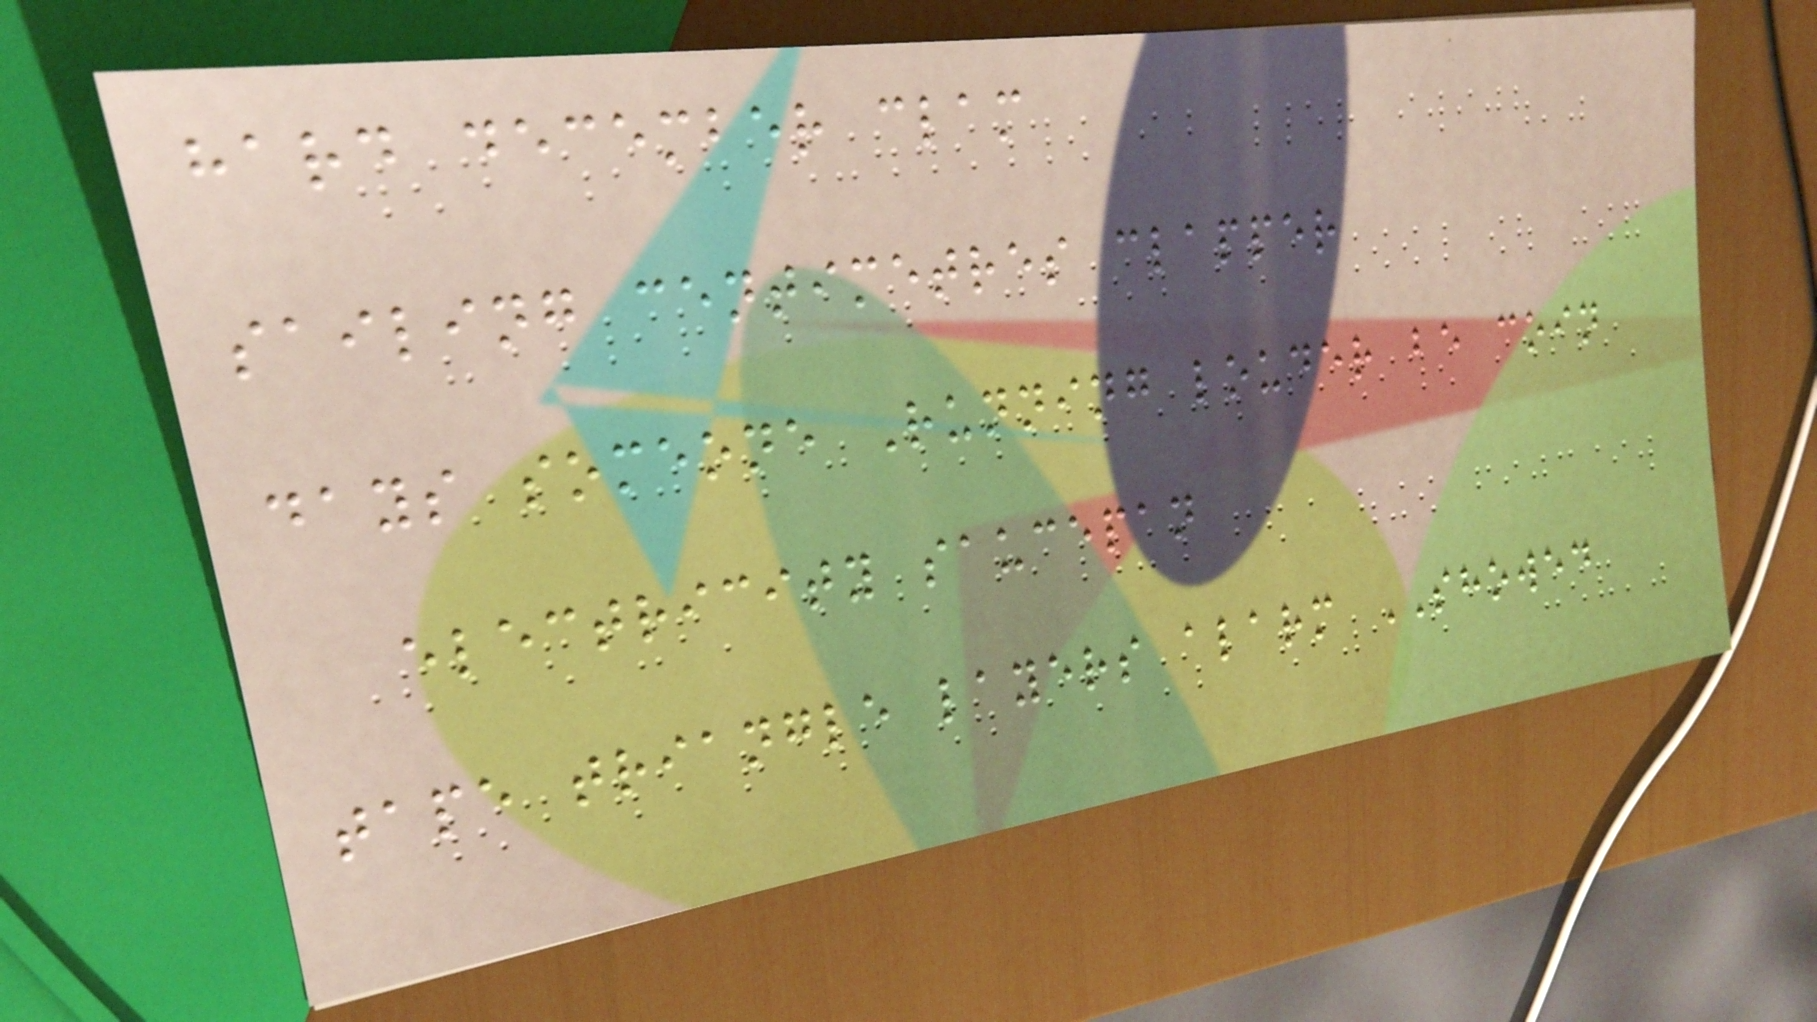hard december clam
sailing centimetres clapper
days someone Running louder be coin
electricity saucepan
tape triangle layers alarm SHOWED
